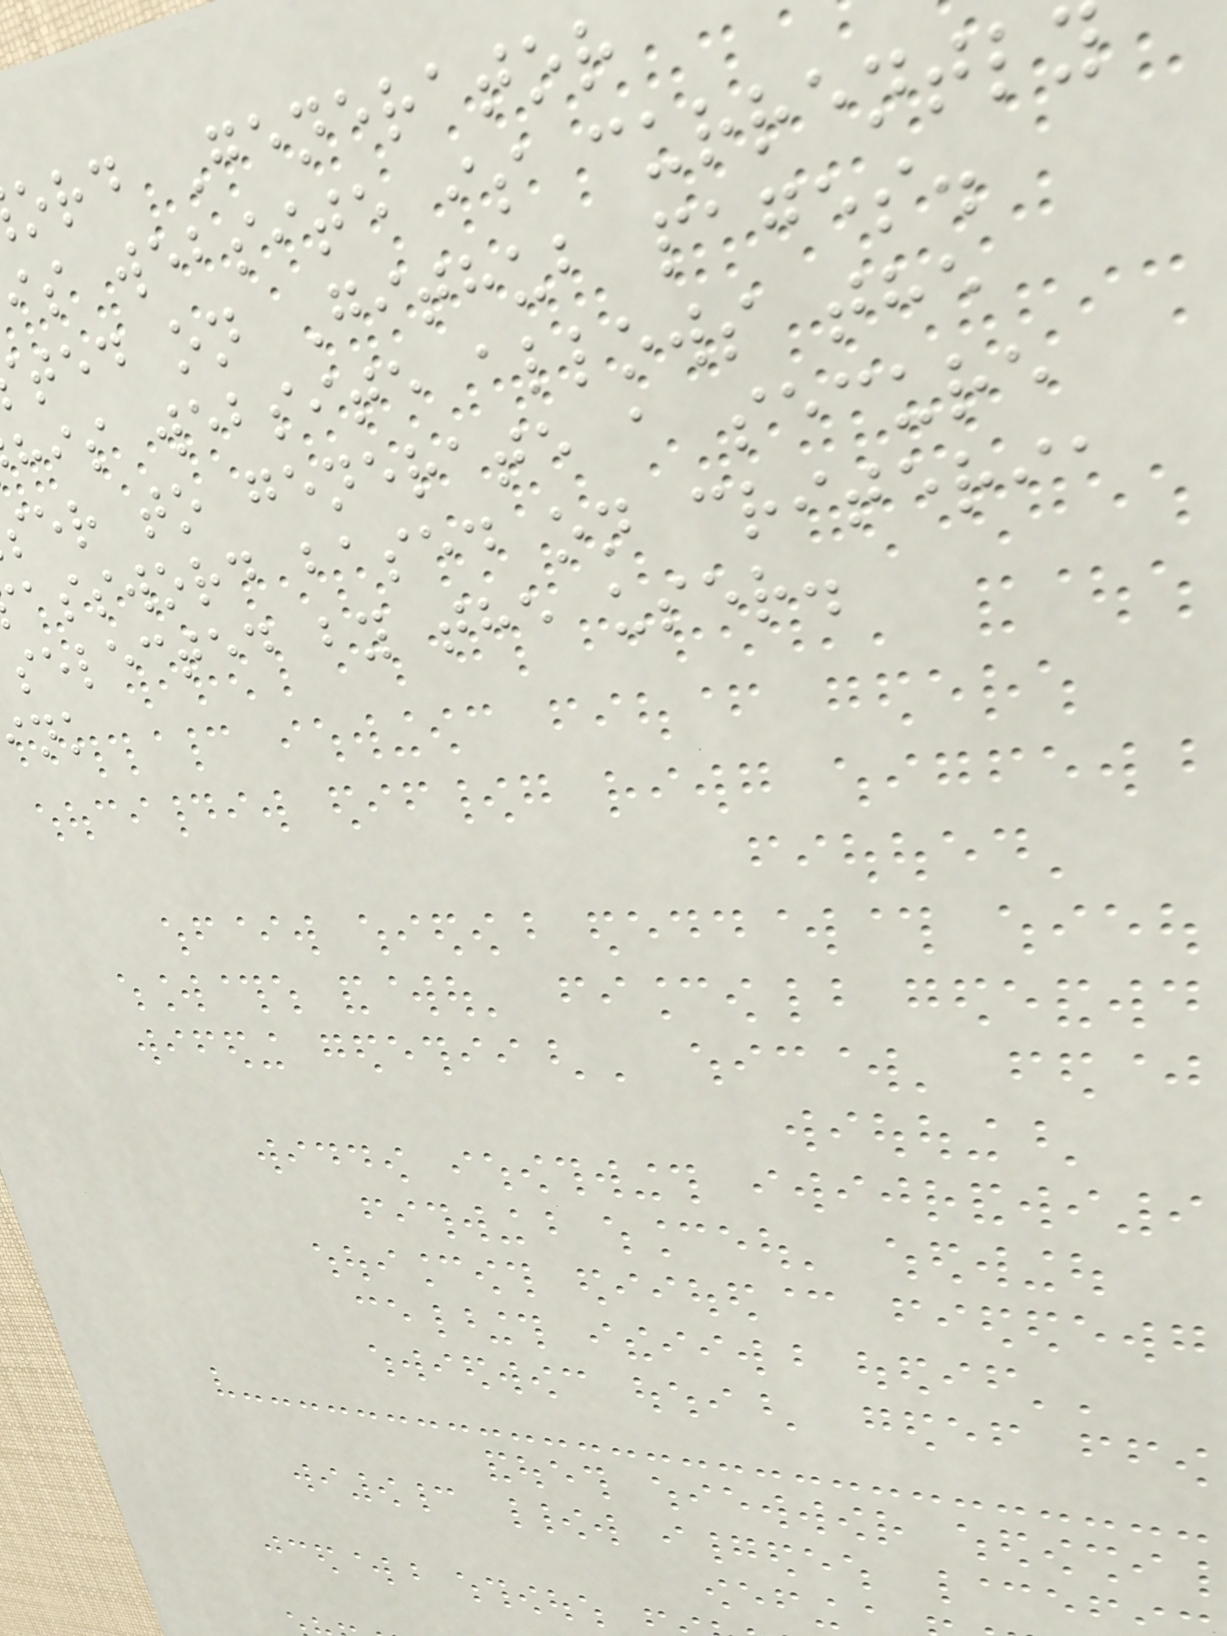ord Generator
is website is currentl
ted on Github pages.
his website allows the
ser to generate a secure
assword based on criteria
selected by the user.
